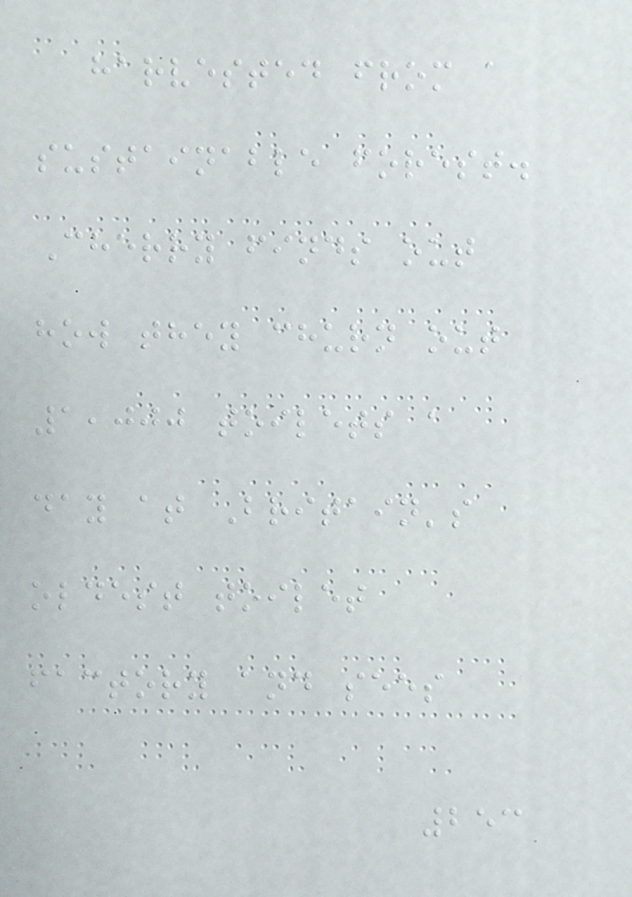harvested from a
sustainable forest.
Cherry finds out
how they churn out
1,000 toilets a
day at Britain's
oldest toilet
factory and sees
253
